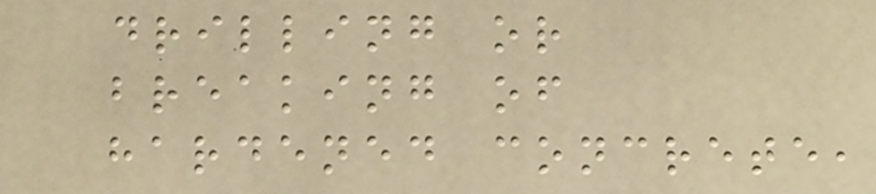drilling or
breaking of
hardened concrete,
